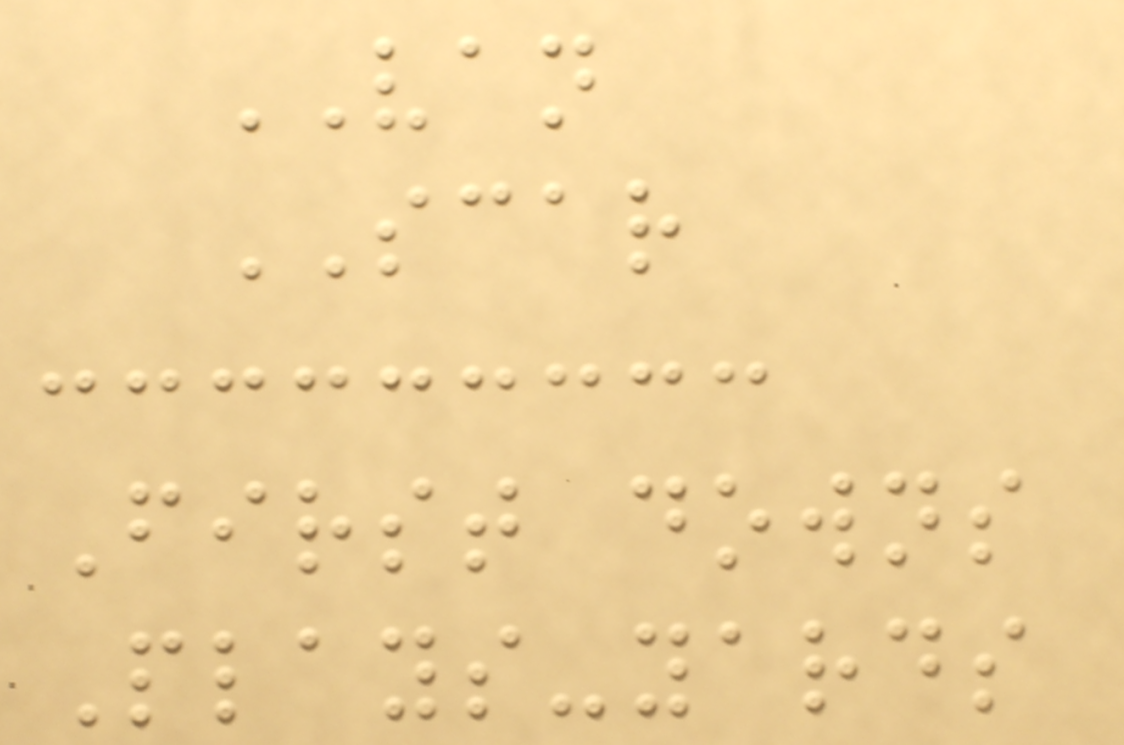VAN
SCAR
First downs
Plays-yards
